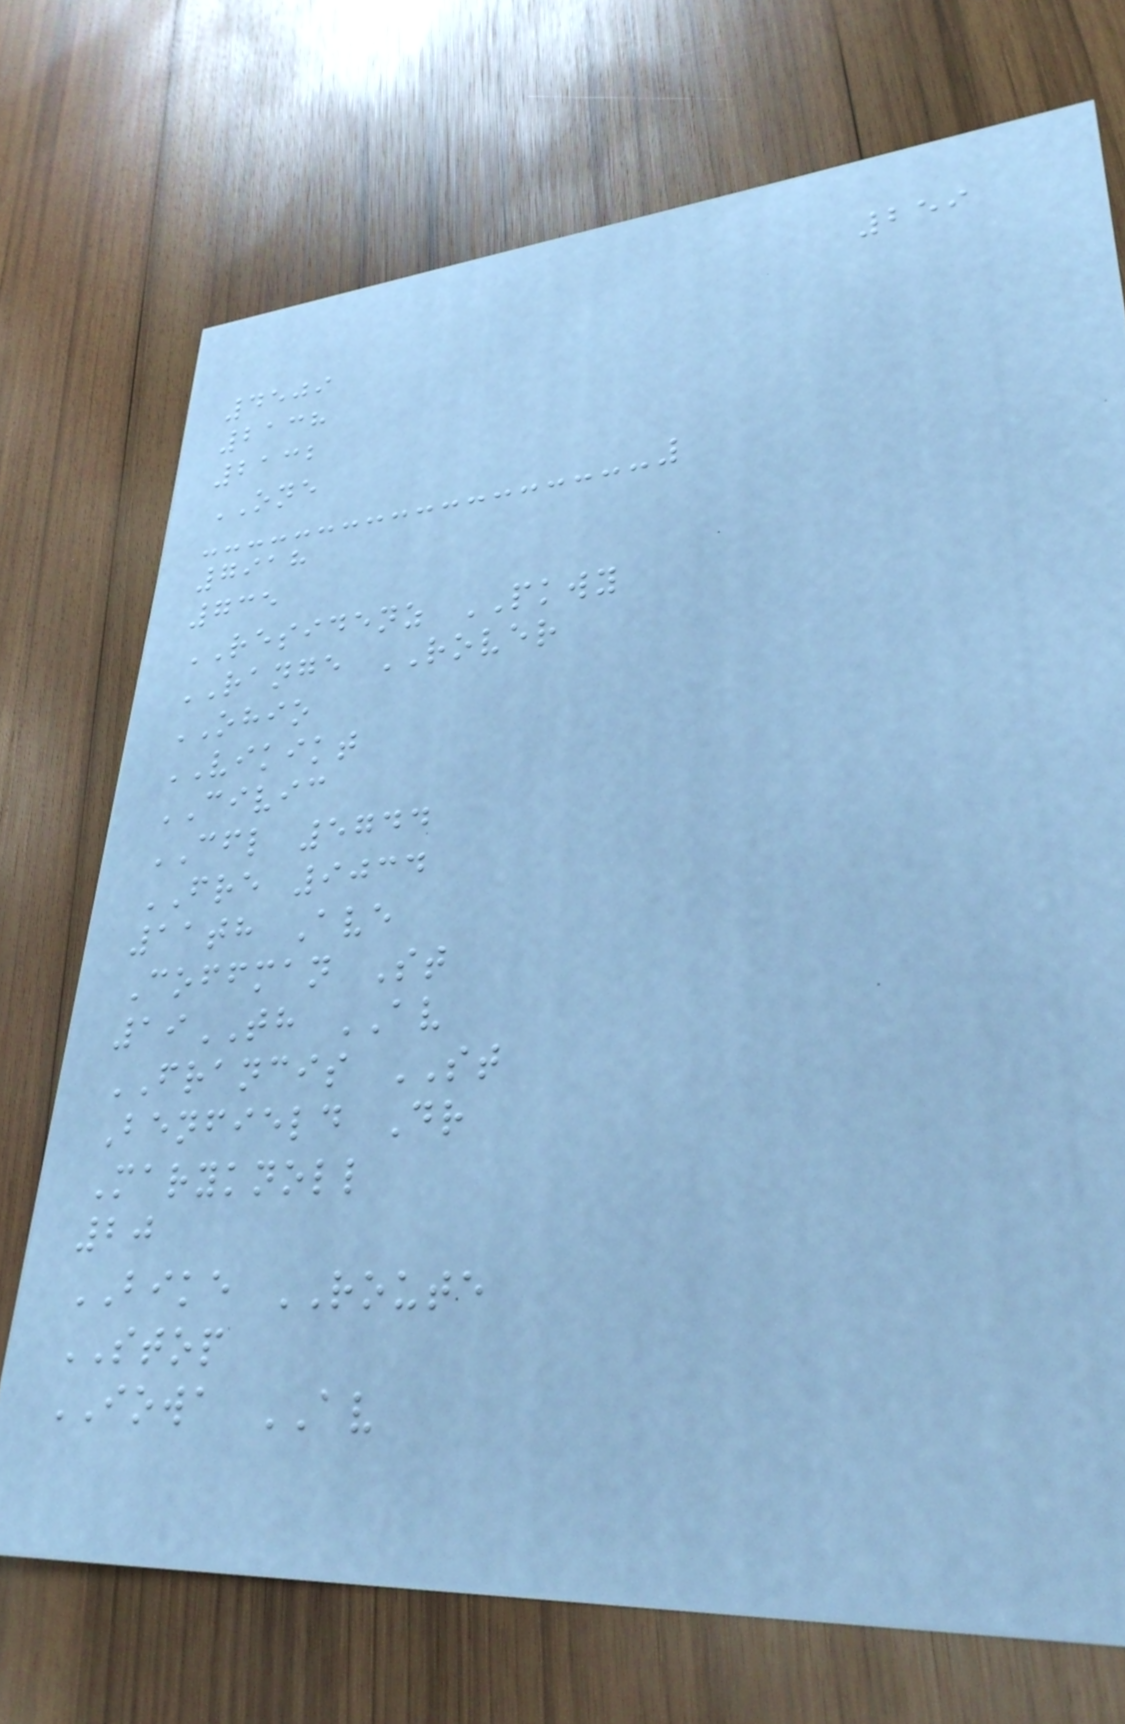259
4509
2138
2132
ONE
7918
735
RESIDENZ PKWY
RANGE ROVER
OHIO
VIKIKT
CIVIC
CFL 5744
FRE 9034
11th Ave
Coffman St
19TH AV
FRANCIS ST
Benfield Dr
Maryknoll
20
BIKE ROUTE
STOP
IOWA AV
